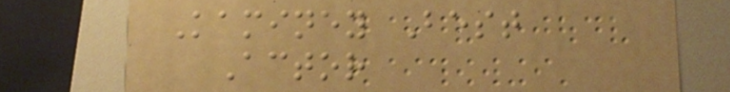Kaminey Best
Actor
